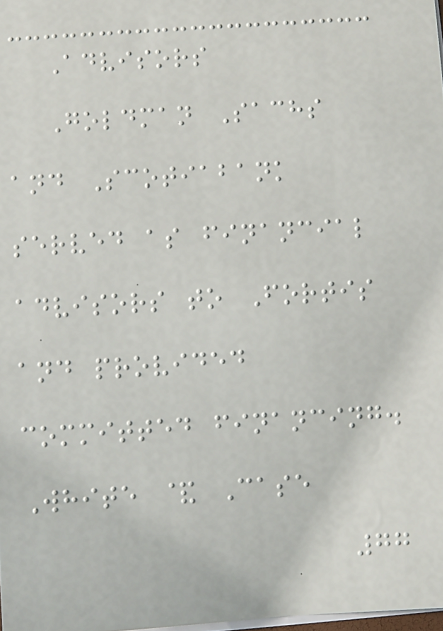Advisors
Goldman Sachs
and Scotiabank
served as financial
advisors to Fortis
and provided
committed financing.
White & Case
77
